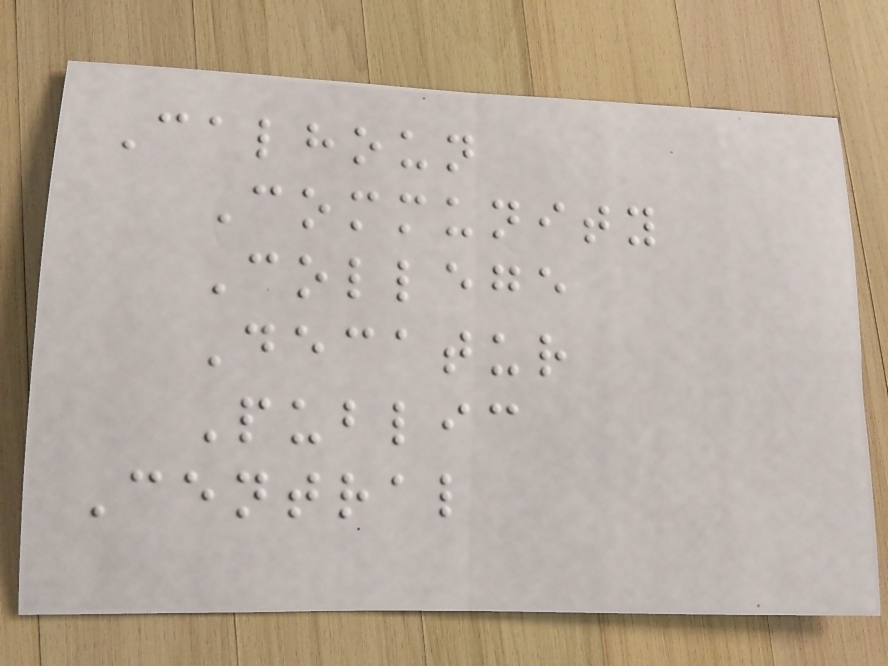Calhoun
Community
College
Decatur
Public
Central
